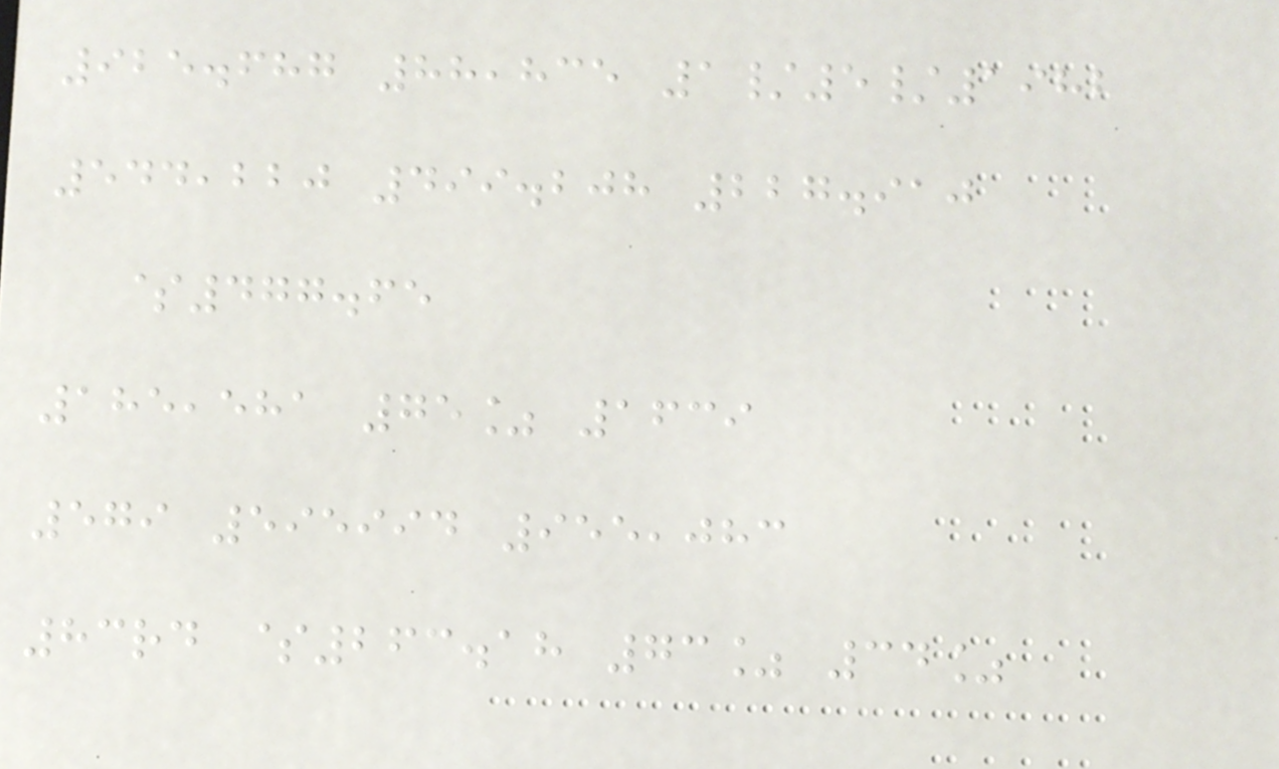925.687 88,835 1/5/1982
544,220 499.208 227.910
$477.65
185,581 75% 1639
579 595994 955,083
83rd $263.18 73% 34%
